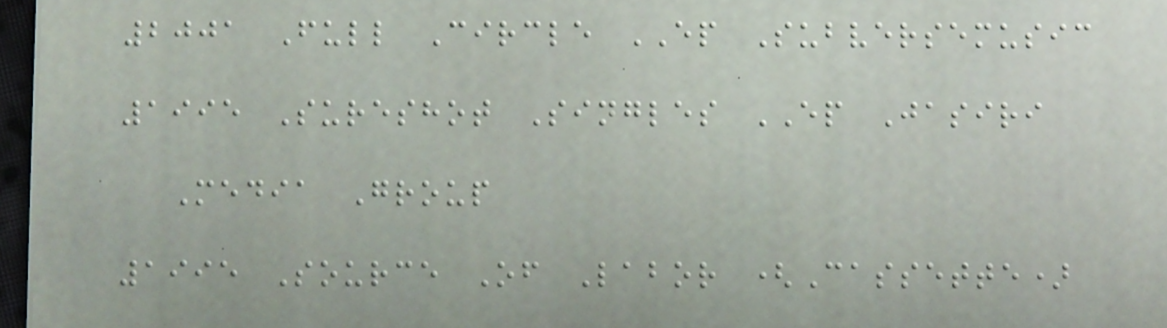2001 Full Circle EP Subversemusic
1995 Sureshot Singles EP Jasiri
Media Group
1995 Source Of Labor (Cassette)
